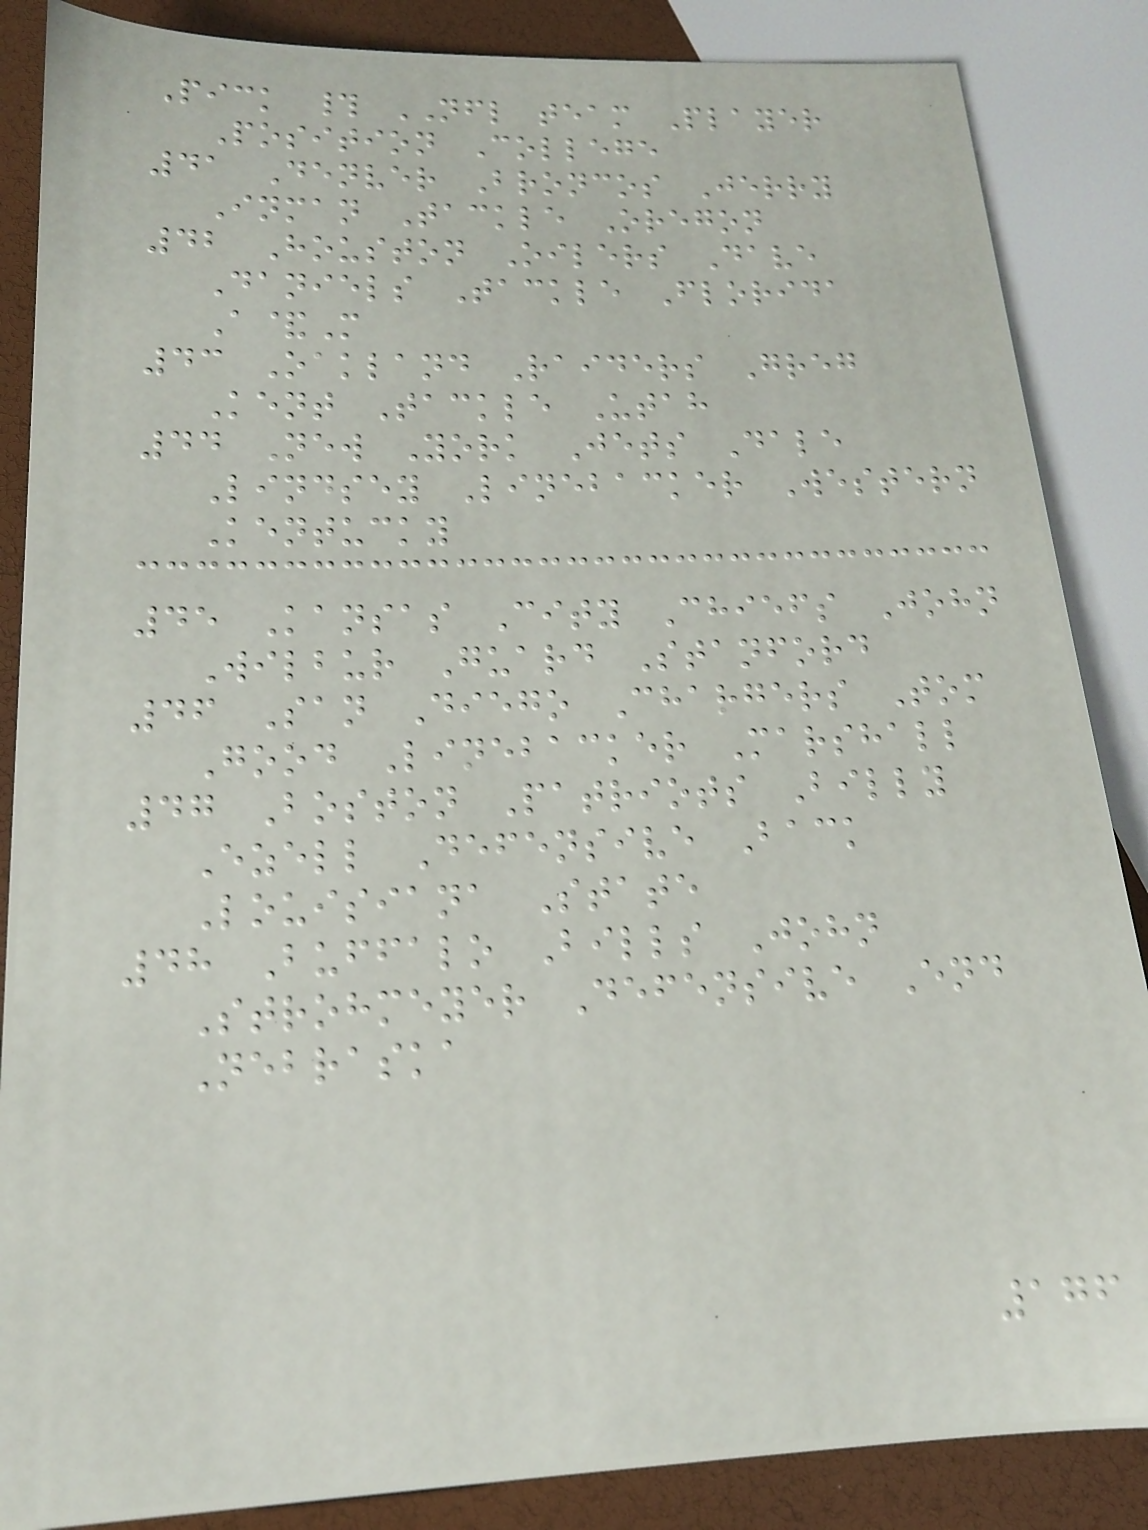Pick # NFL team Player
Position College
41 Denver Broncos Jerry
Inman Tackle Oregon
42 Houston Oilers Dave
Daniels Tackle Florida
A&M
43 Oakland Raiders Greg
Kent Tackle Utah
44 New York Jets Dale
Lindsey Linebacker Western
Kentucky
45 Kansas City Chiefs John
Wilbur Guard Stanford
46 San Diego Chargers Tom
Good Linebacker Marshall
47 Boston Patriots Billy
Ezell Defensive Back
Louisiana State
48 Buffalo Bills John
Strohmeyer Defensive End
Nebraska
176
